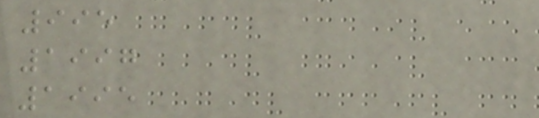995
1997
1995
